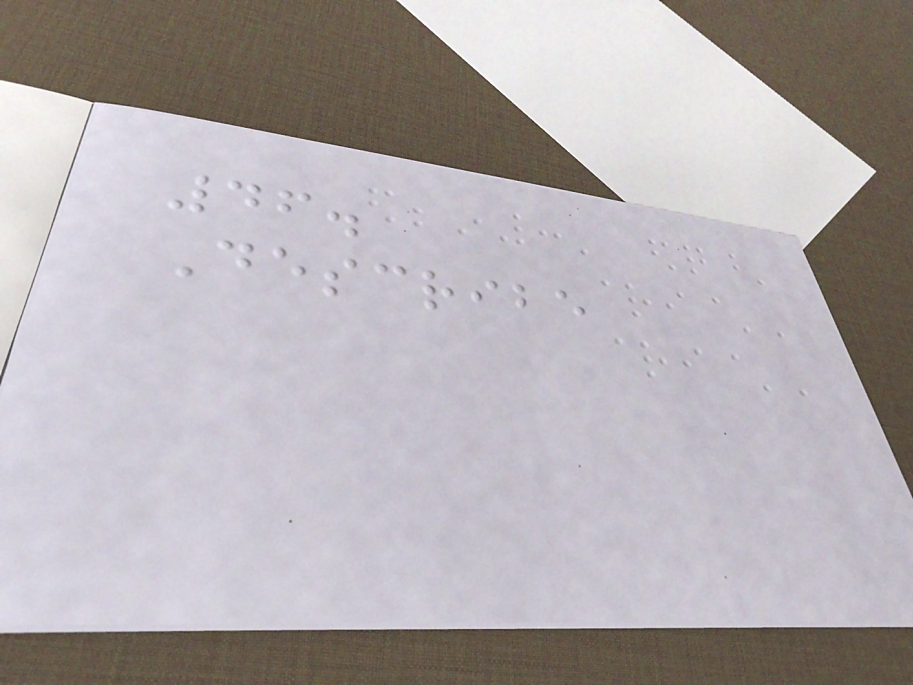46.
Describe
